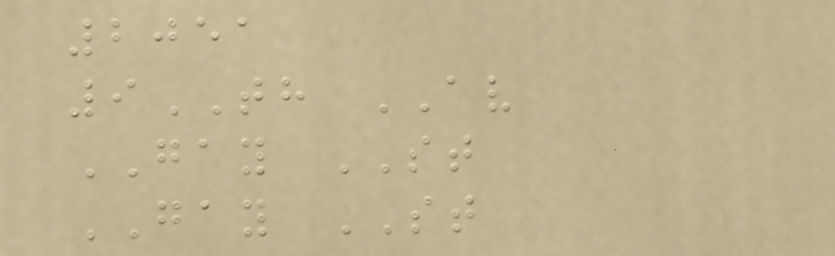2051
9TH AV
GAY ST
GAY ST
